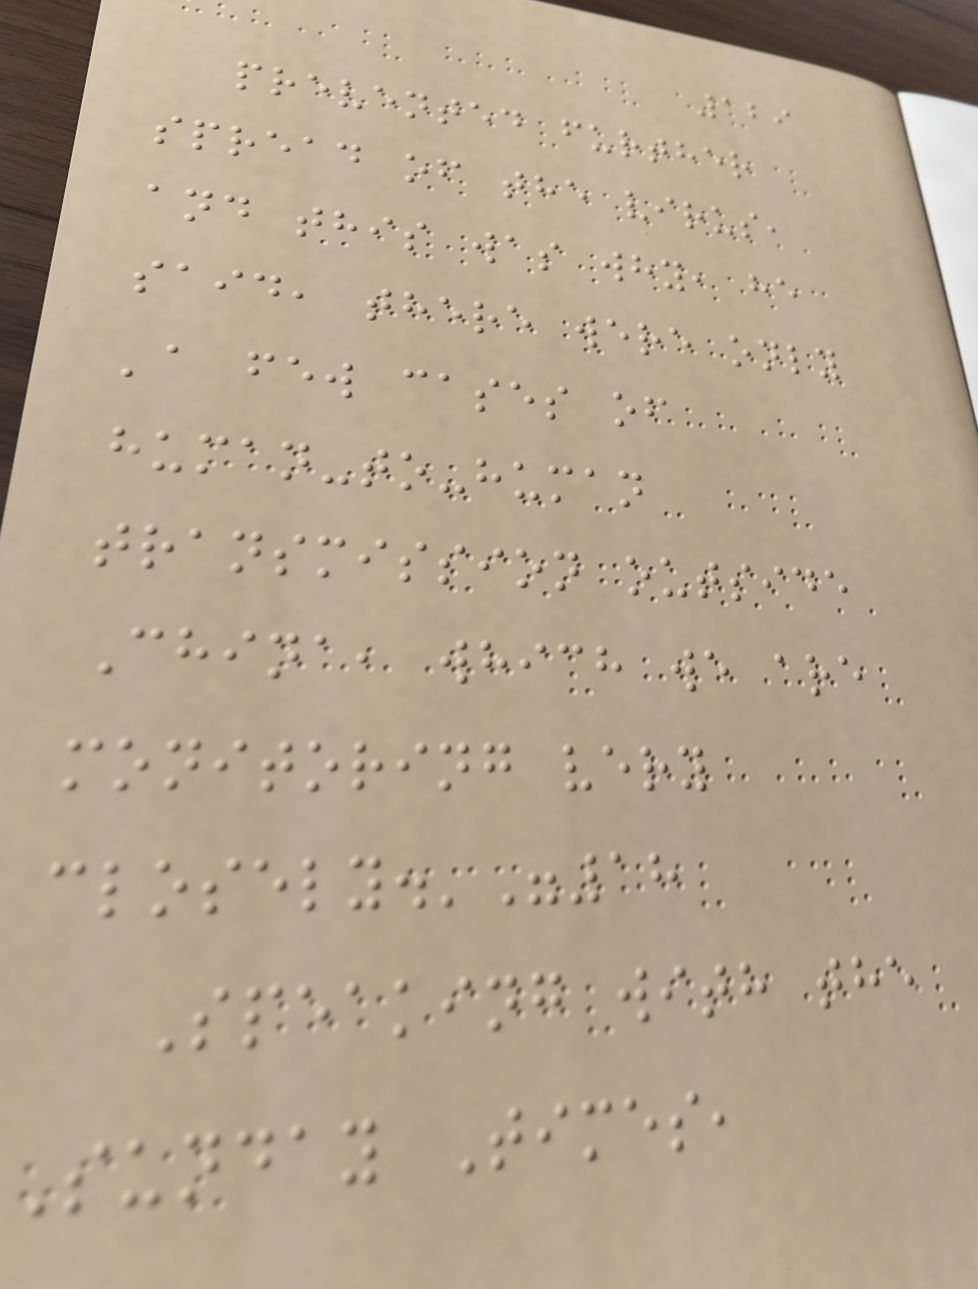129
prevented further
spread of the virus,
and this was why, he
said, there were only
'a few cases of
human-to-human
transmission outside
China, which we are
monitoring very
closely.'"18
Speaking with the
Sunday Times,
